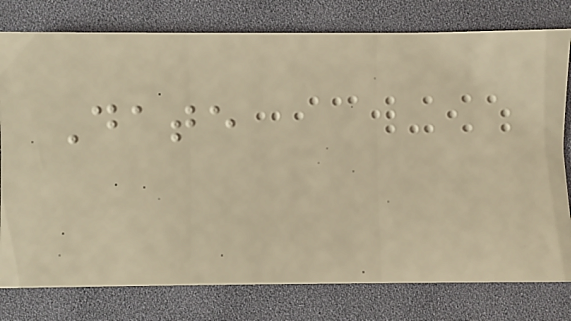Date
